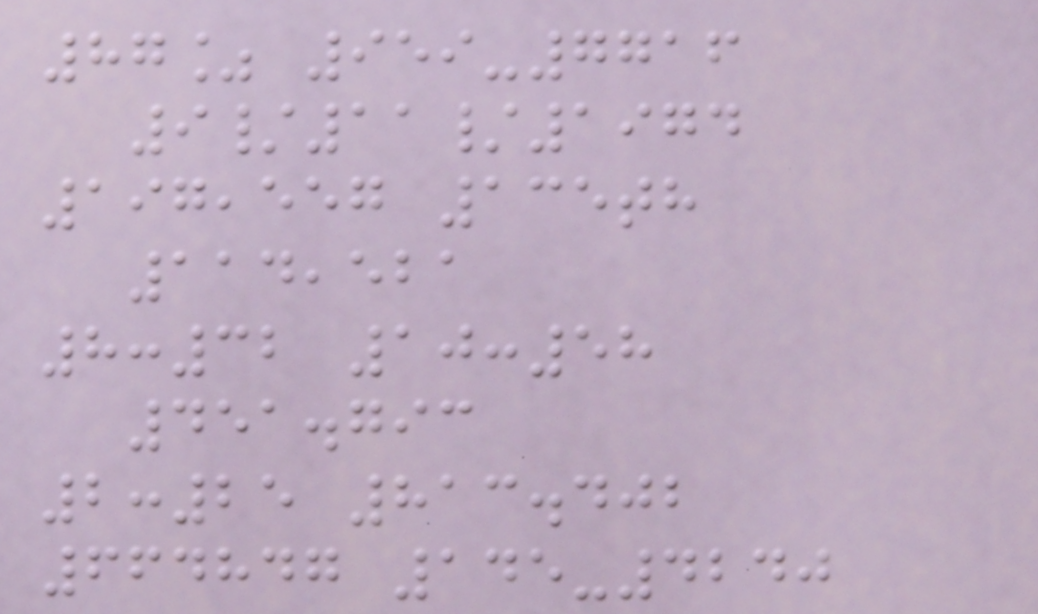87% 959-7716
9/11/1974
197,557 135th
114,521
8:32 10:58
451.793
2:25 813.402
664847 145-4240
